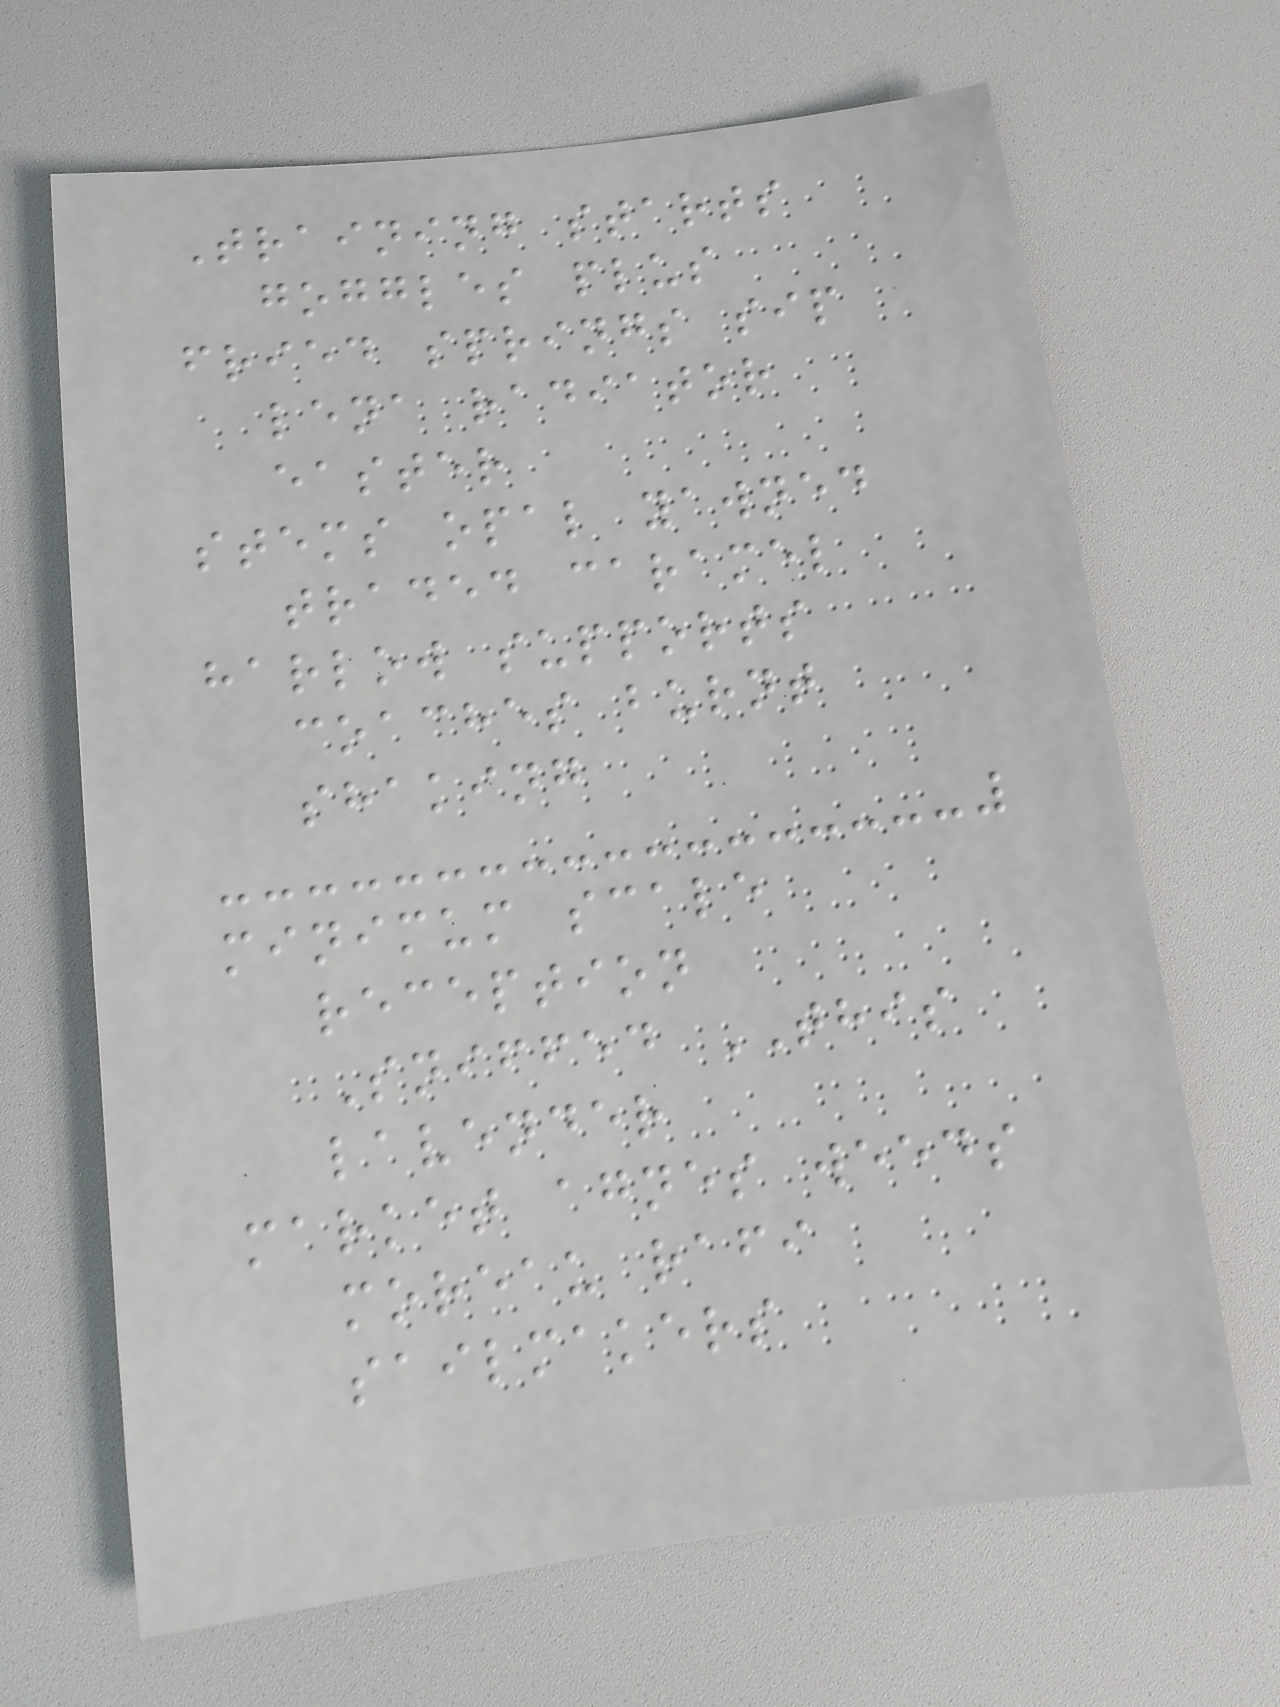Training starts
goggles plus
fried springs sip
lena radiator
easter
stems opal yawned
traded caramel
harlow supports
coaches burnt
shaking
minimum scale
reception
Sniffed THIS
lavender
market agnes weeds
moreau rafi
sailmakers
